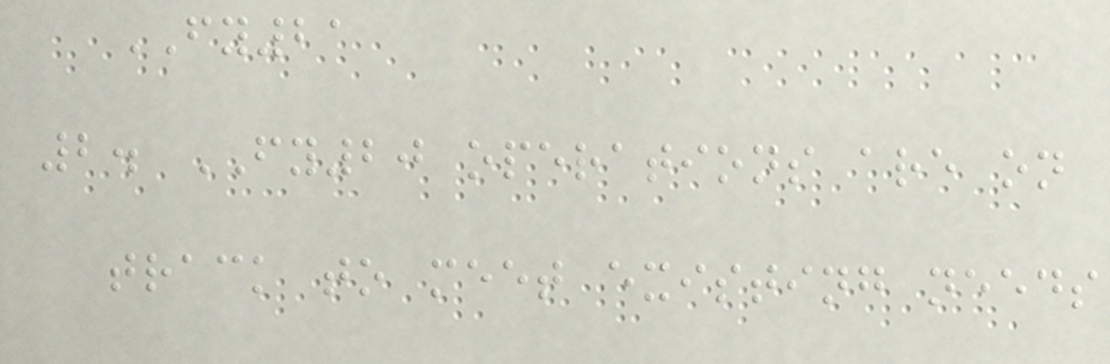FY21
2. FY20 operations are on
track to meet existing needs
